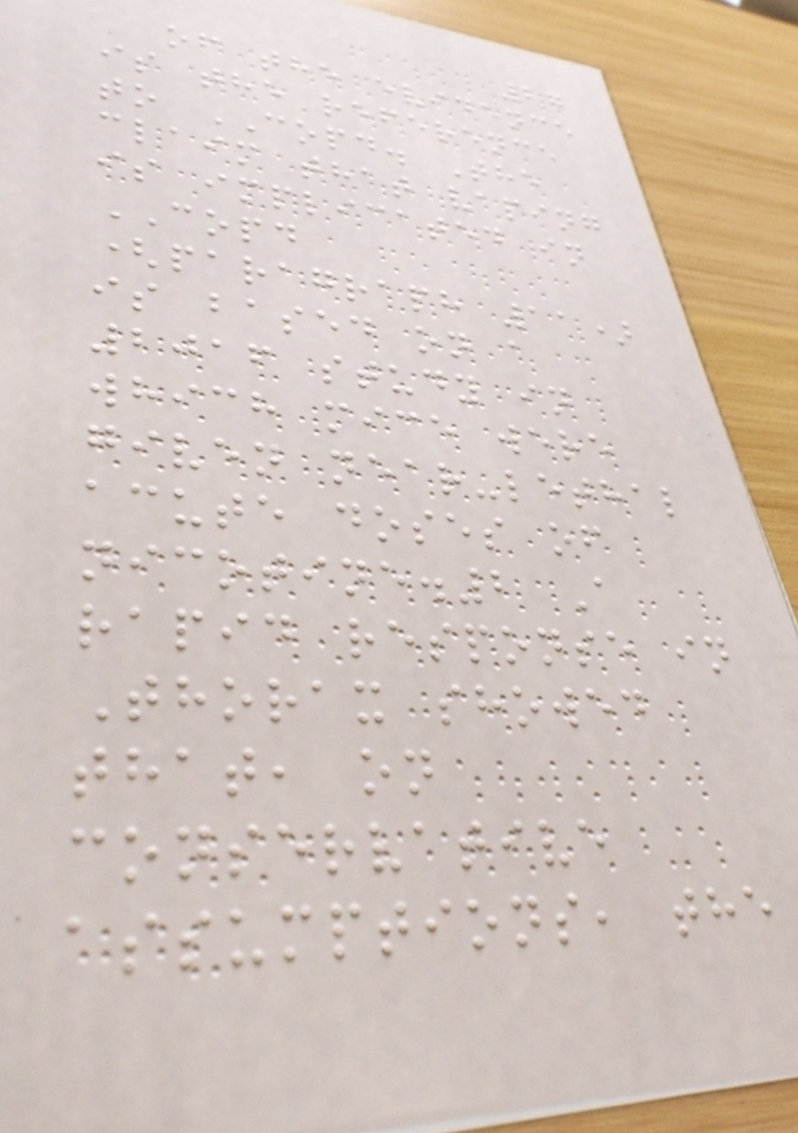27
of the evidence
is the reference
to COPD. The
claim that vaping
is implicated in
COPD
(paragraph 11)
is based on a
2016 study in
which mice were
given near-lethal
acute doses of
nicotine.2 A
rapid response in
Thorax showed
that, on
conservative
assumptions, the
